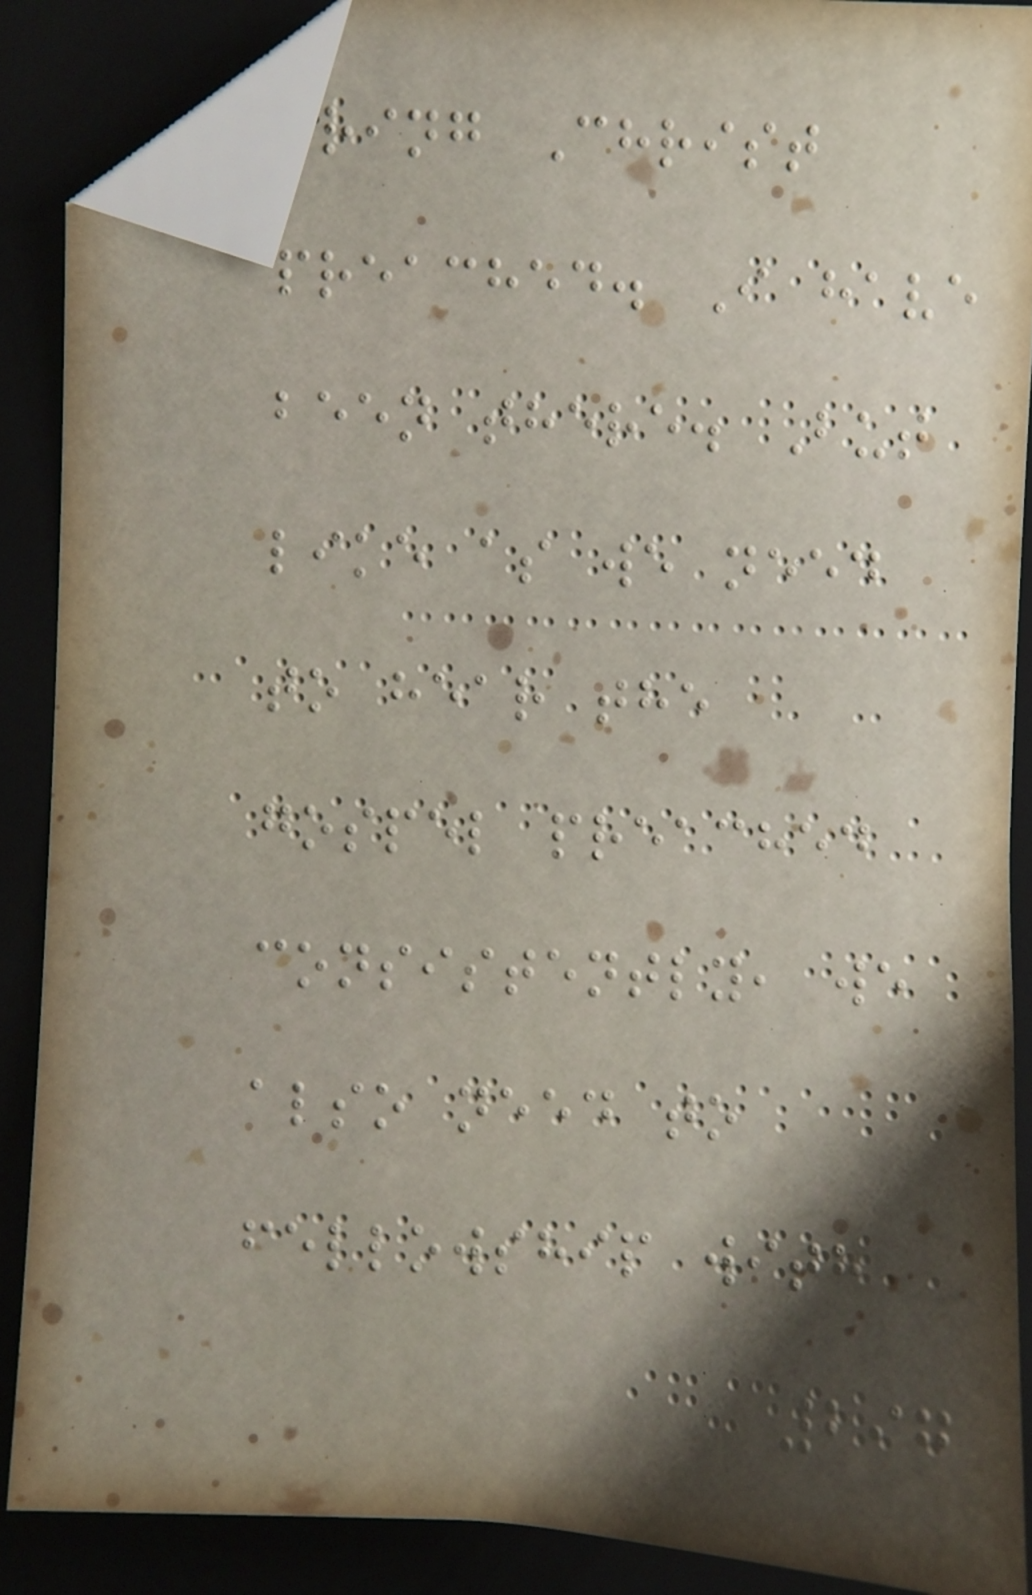hearing Christ
preached. I have
been there. But
like as we need
to hear the
gospel preached
consistently, we
also need to
fellowship with
297
